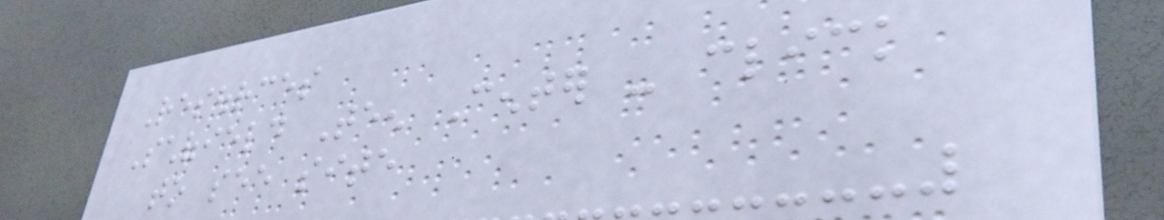Resources
Schofield Teen Center - click
to see site
